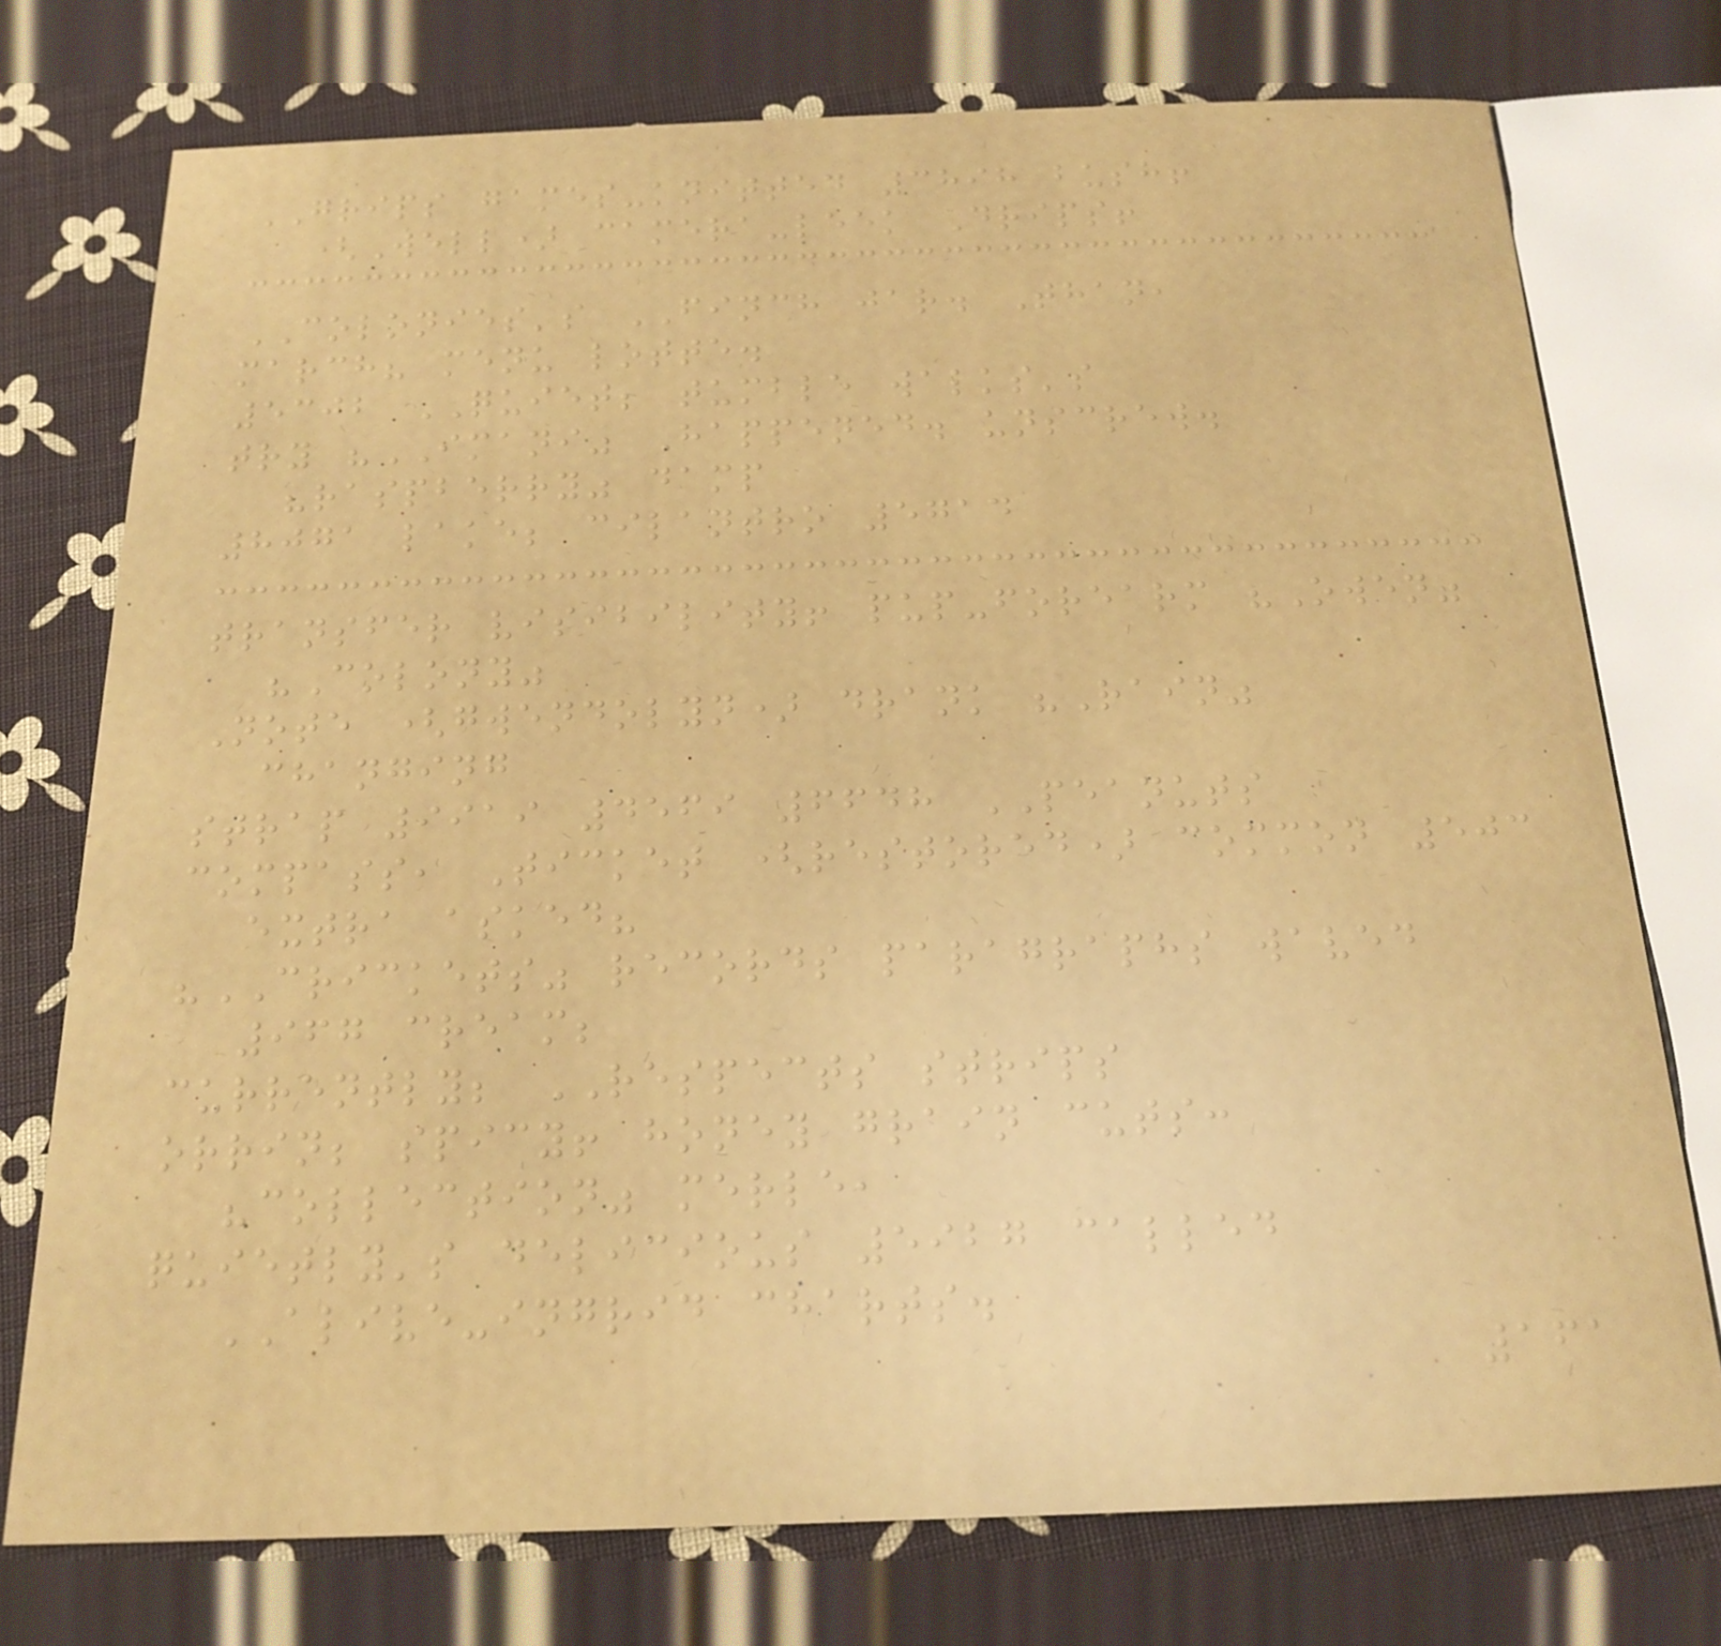GRIPS games-knitted 3898 bush!
(Well) camera-leek Drips!
COLONIES's FINCH jar. Than,
march? menu lotte.
5302 QUIET; tumble walks's
try "IMANI" Happened. unscrew.
"raspberry" damp
8071 lake; cilantro 5714
transfer visibility! pup-forearm "Owen"
"Colony"
Note (gwendolyn) drank "Rain"
changing
strap 9919 4569 6648 PEANUTS
compass, Ticket (restored) common 503
extra asked?
"CRICKETS" records paragraphs waved
967 cream;
currently; RESPECTS strips
orrin; spicy! honey grain cuts:
"collection" merle,
quietly's delicious 5927 called
ALIVE-ingrid charts.
161
